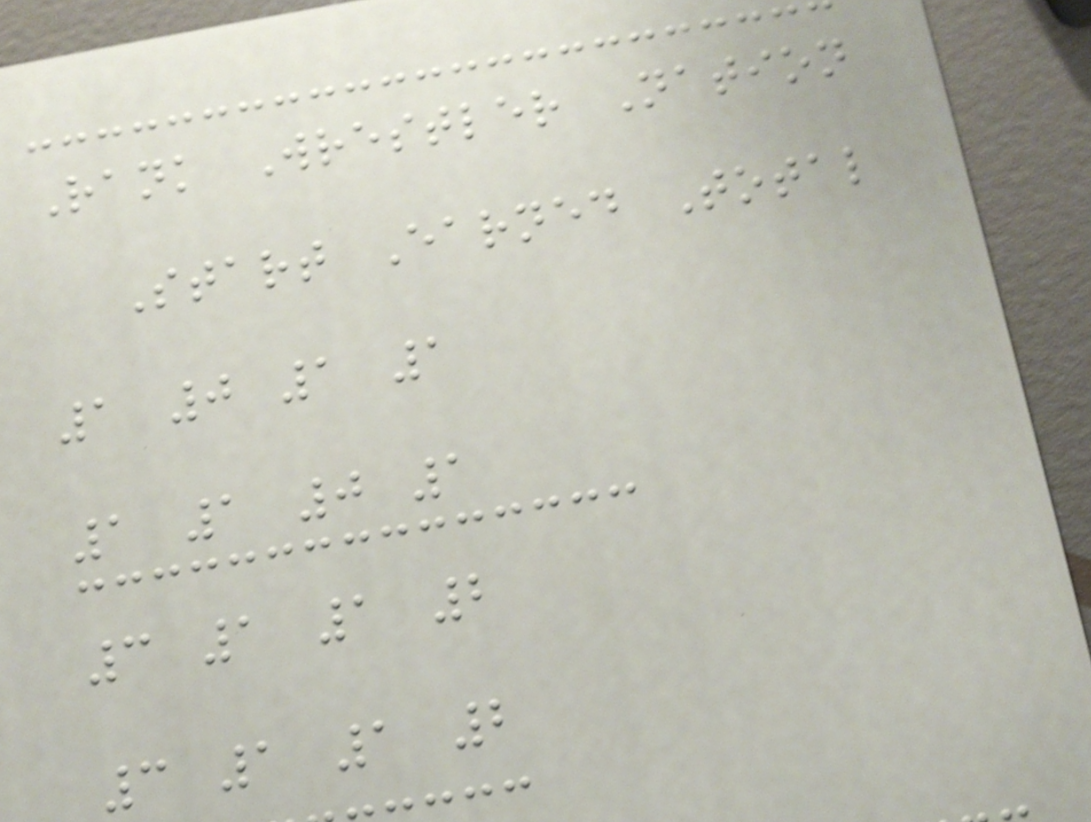Rank Wrestler Nation
Start Earned Total
1 0 1 1
1 1 0 1
3 1 1 2
3 1 1 2
